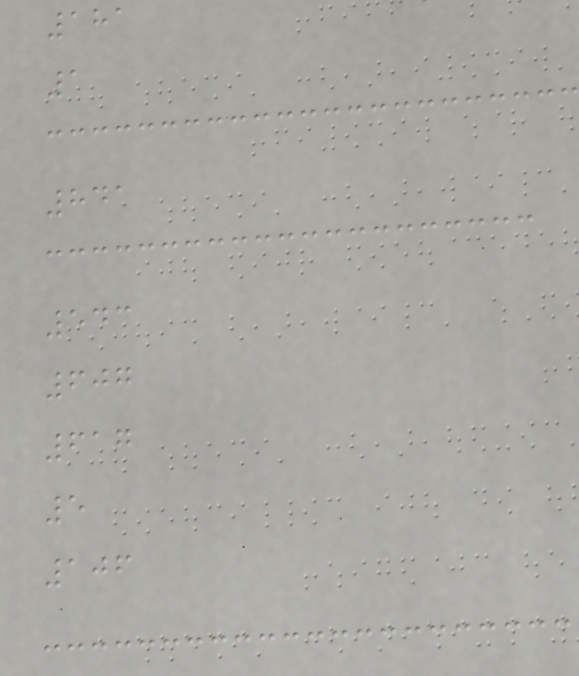181
1
841
543
607
617
5
106
